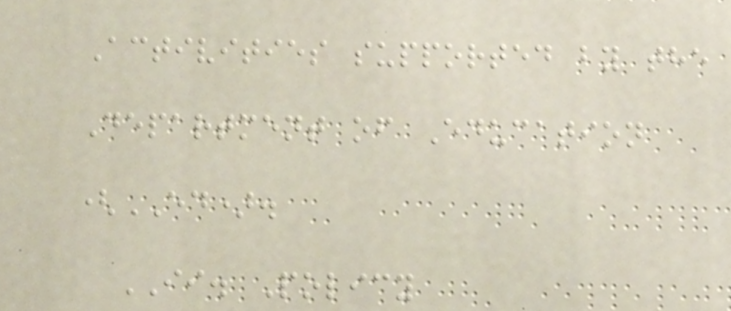Activities supported by the
Department of Education
(ED).
II. Policy
